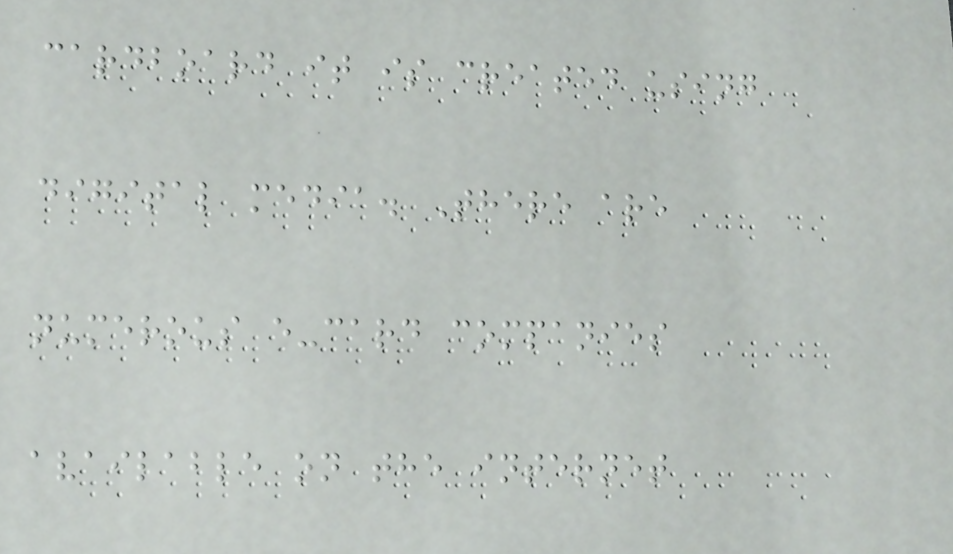cardboard it is created using
digital media. There are
numerous e-card companies
available on the internet
